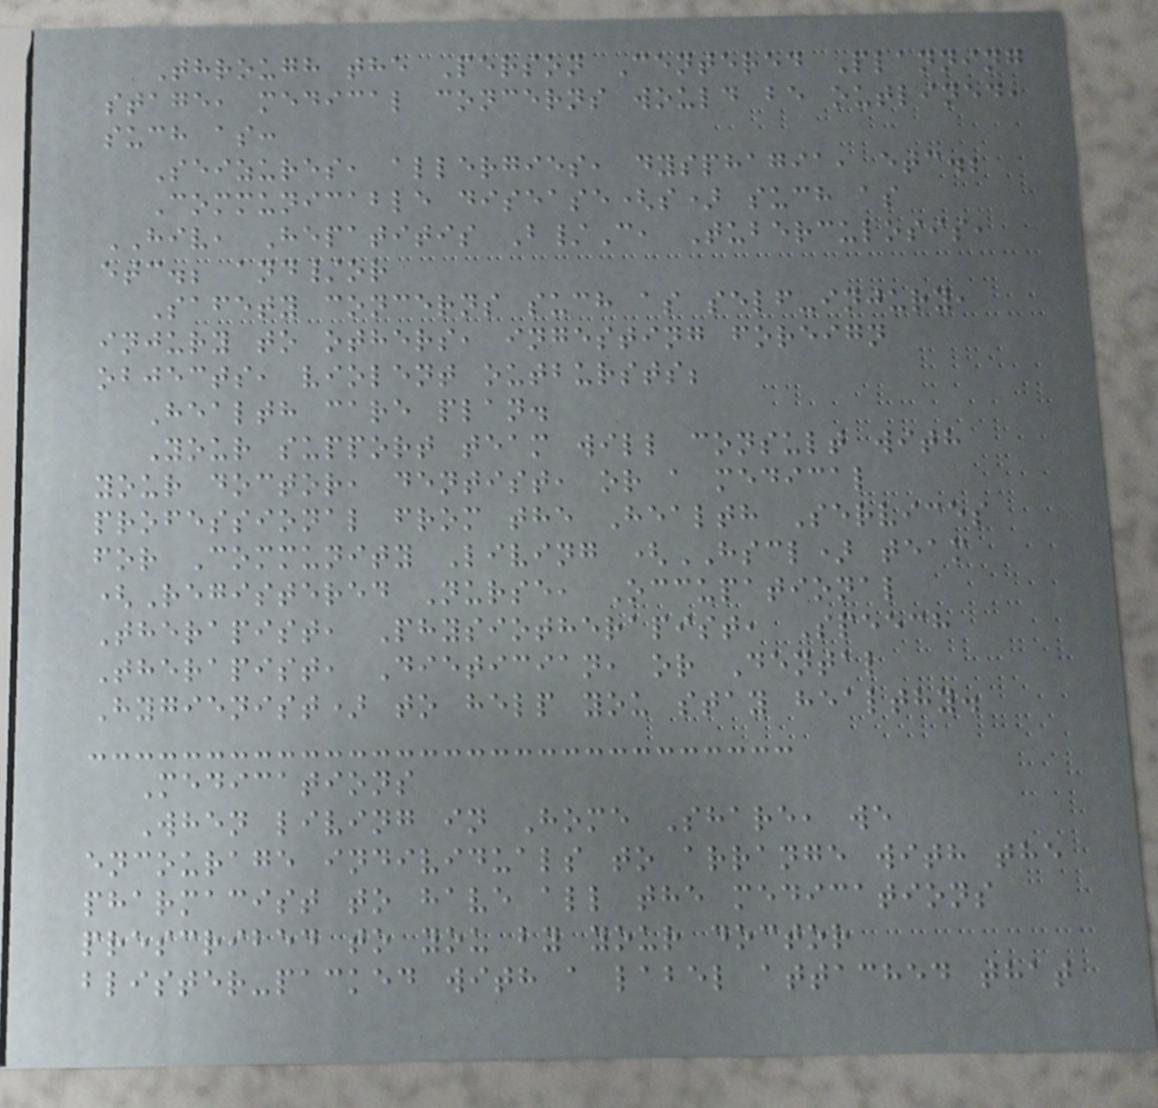Through the Person Centered Planning
stage, medical concerns would be outlined,
such as:
Seizures, allergies, dysphagia, etc.;
Communicable disease(s) such as
HIV, Hepatitis B/C, Tuberculosis,
etc.; and/or
Safety concerns such as self-injury,
injury to others, ingesting foreign
objects, violent outbursts;
Health care plan.
Your support team will consult with
your doctor, dentist, or a medical
professional from the Health Services
for Community Living (HSCL) team
(Registered Nurse, Occupational
Therapist, Physiotherapist, Speech
Therapist, Dietician, or Dental
Hygienist) to help you stay healthy.
Medications
When living in Home Share, we
encourage individuals to arrange with the
pharmacist to have all the medications
prescribed to you by your doctor
blister-packed with a label attached that
